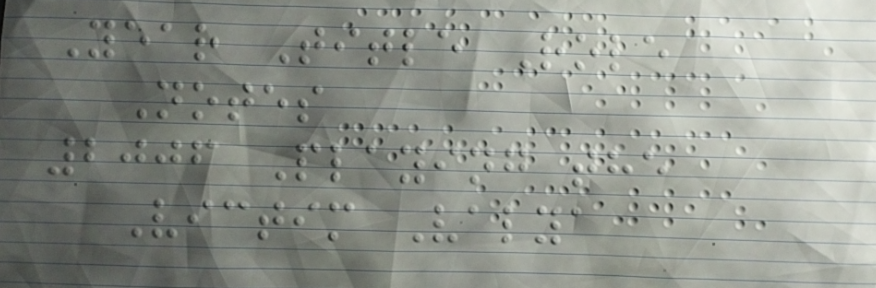Year Title Role
Notes
2006 Playing the
Victim Valya
